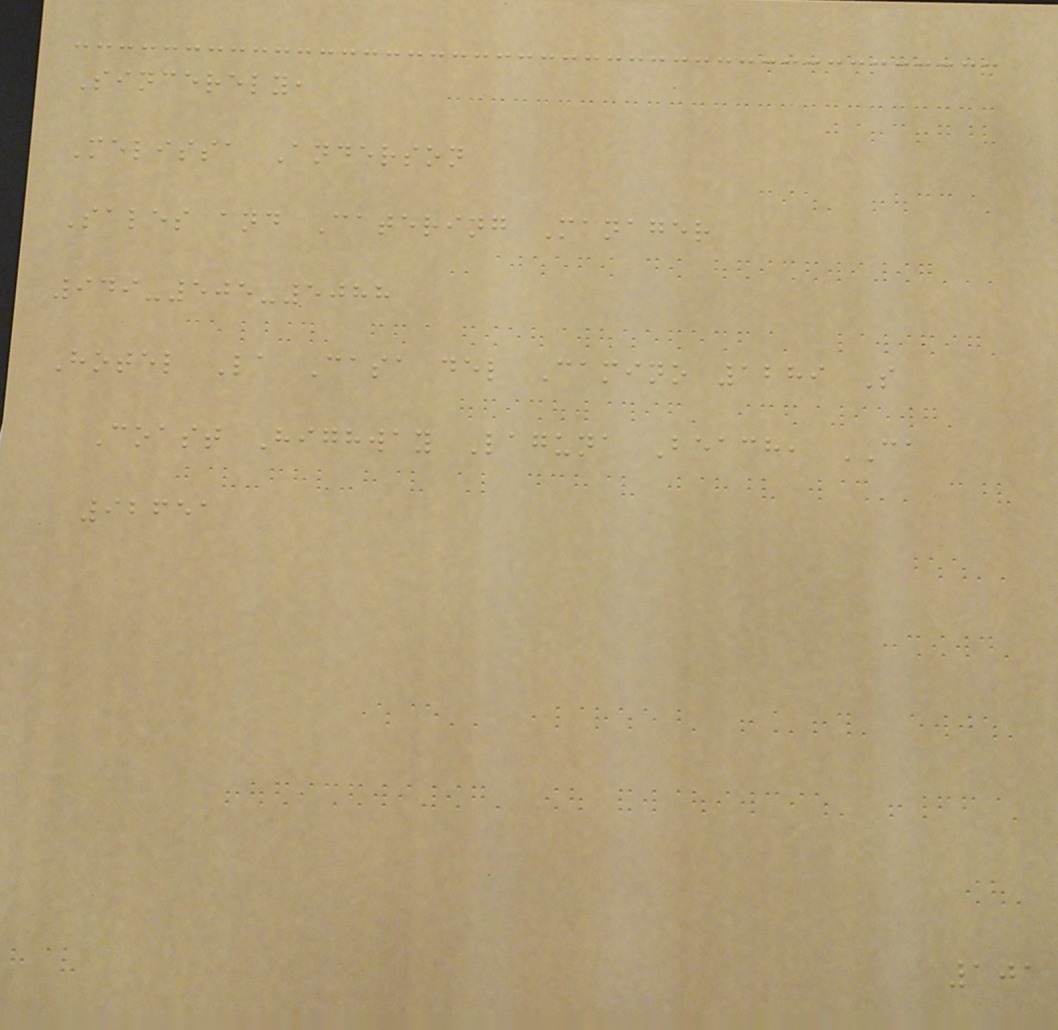Sincerely,
Melissa Anderson
Sales and Catering Manager
949-505-5088
Hotel La Casa del Camino 1289 S
Coast Highway Laguna Beach, CA
92651
101
